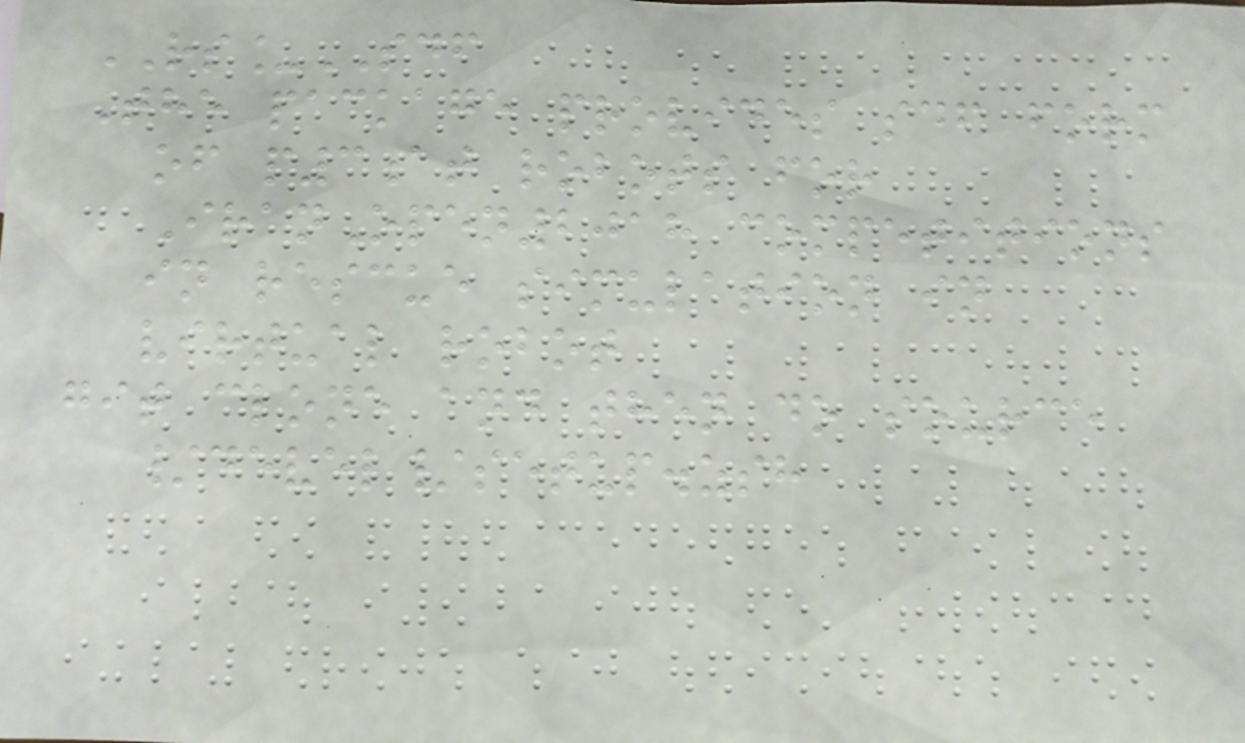RS_SDF
The package provides sdf form
of p3at robots for
IranOpen2018 competitions
in rescue simulation in
virtual robot
git clone and then do source
/devel/setup.zsh
